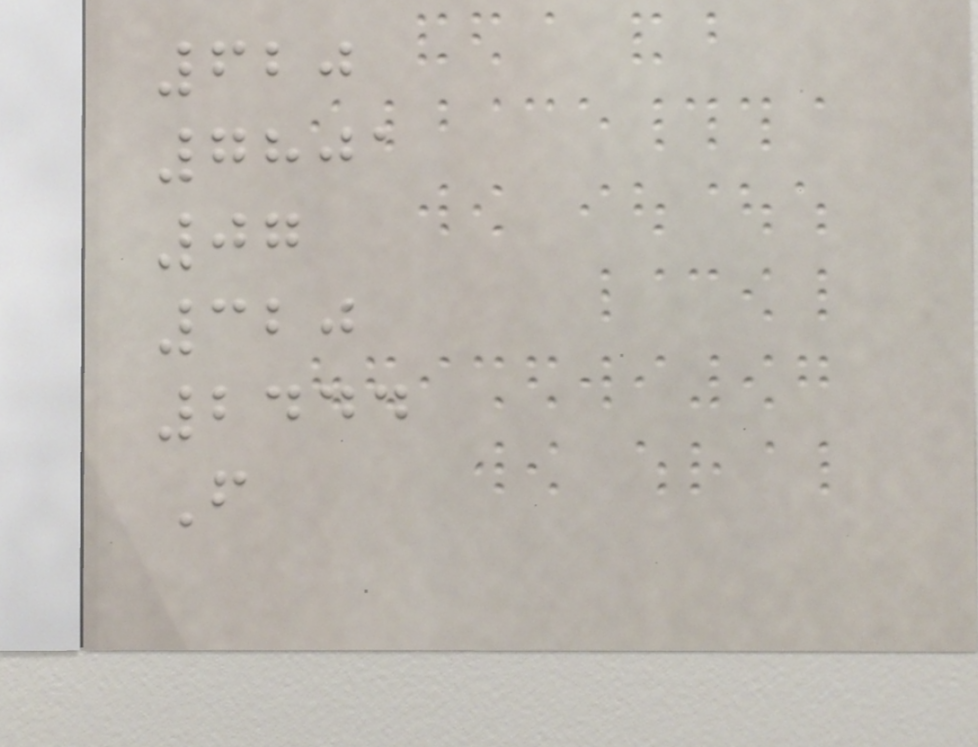620
7801
07
320
2444
F
